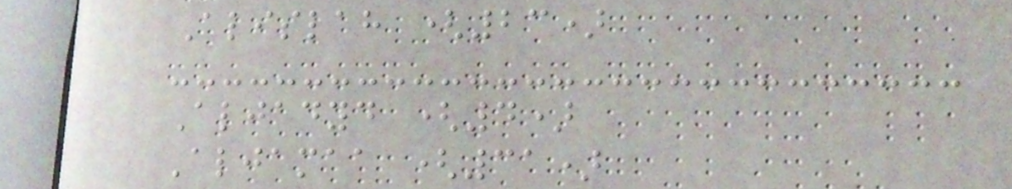Alislah (23)
Aljadyd (4)
Aljamaa (31)
